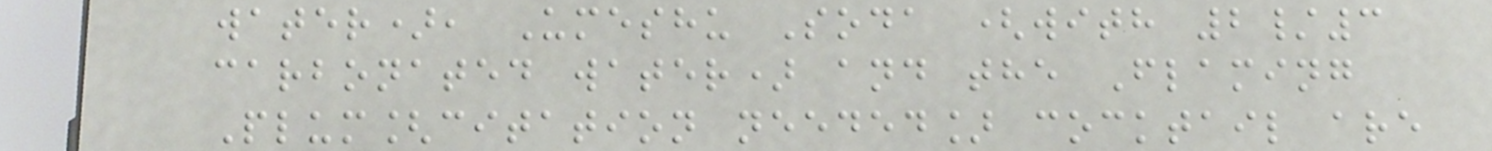water), Umeshu Soda (with 2/3
carbonated water) and the Flaming
Plum[citation needed] cocktail are
